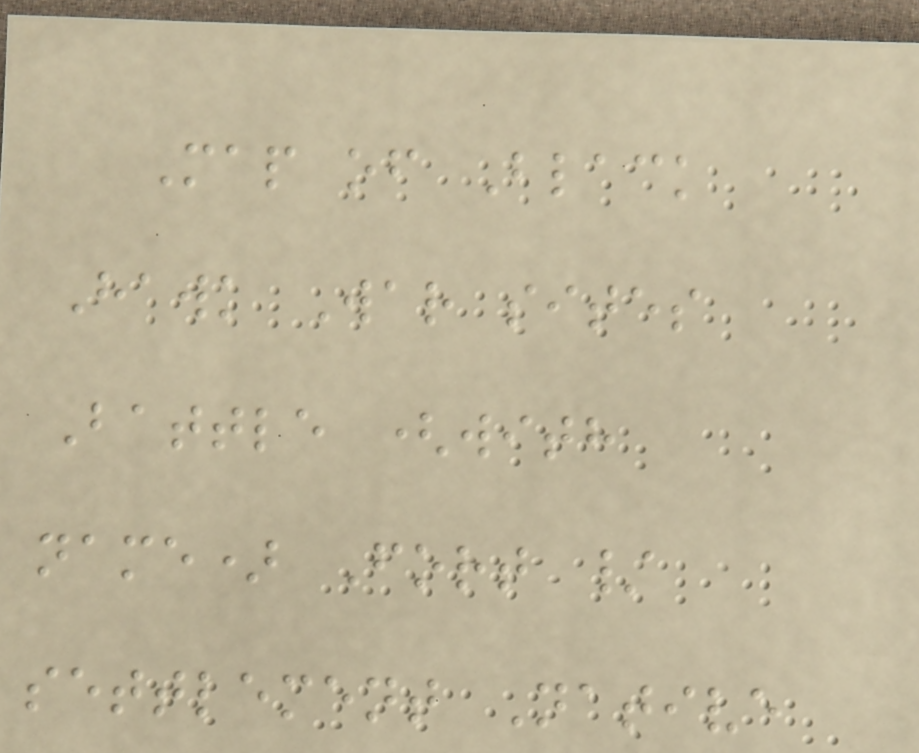Map of Black
Hawk War sites
Battle (with
name) Fort /
settlement Native
